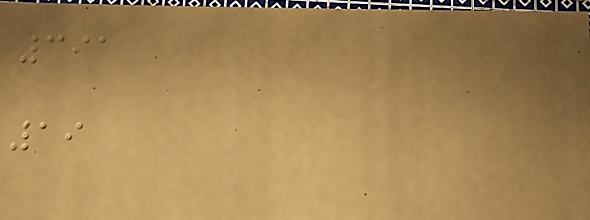391
19
